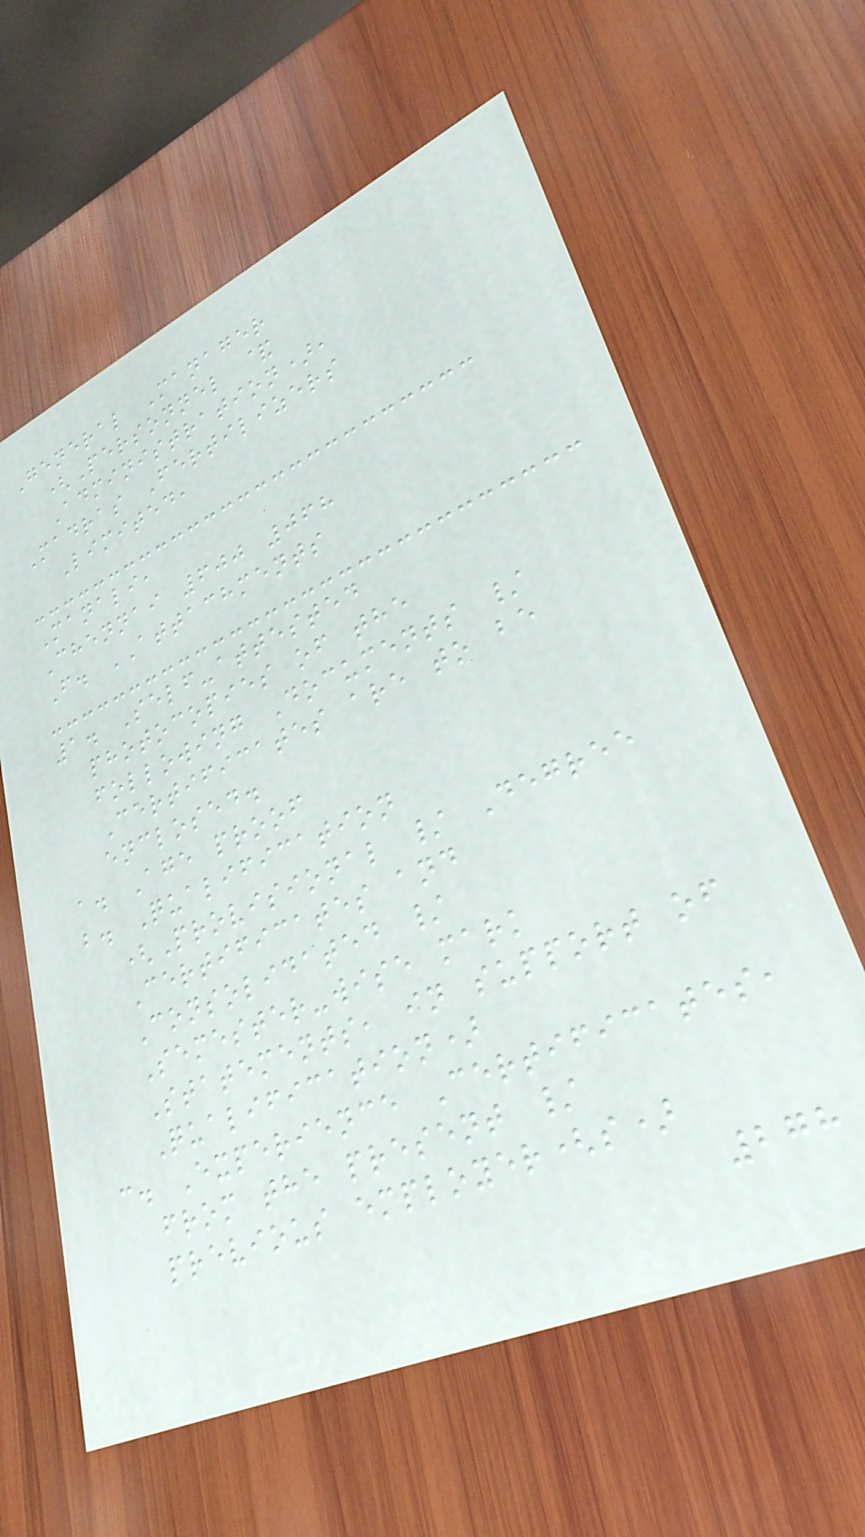General Manager
(Personnel &
Administration),
Madras Fertilizers
Limited,
Manali,
Chennai 600 068
F. ATTACHMENTS
1. Self-attested
photocopies of the
following Documents /
Certificates are to be
enclosed.
a. Age proof
b. Qualification
(Provisional / Degree
Certificates and
Consolidated /
Semester-wise mark
Statements, in support of
Qualification)
c. Experience Certificates,
from the present /
previous employer(s)
278
